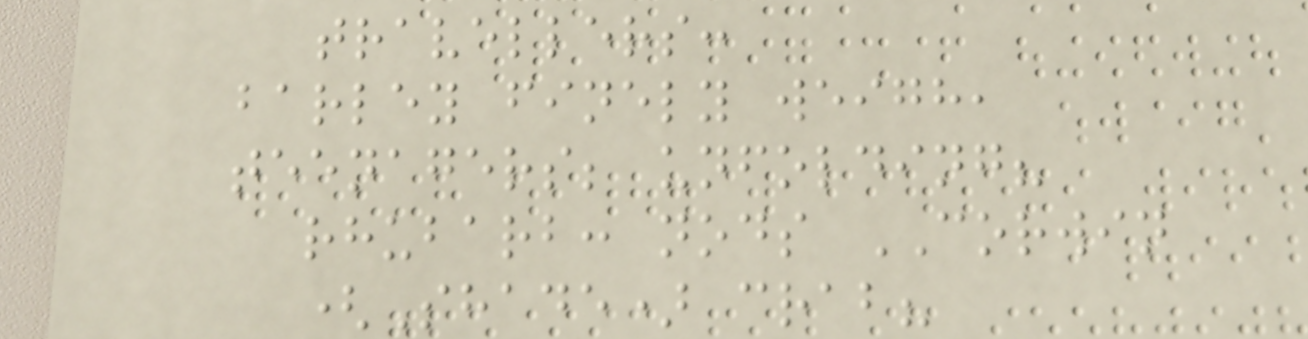travellers:
barley finely weigh,
teenagers; unfolding?
rhubarb: nods CORWIN
(Shade) crab?
